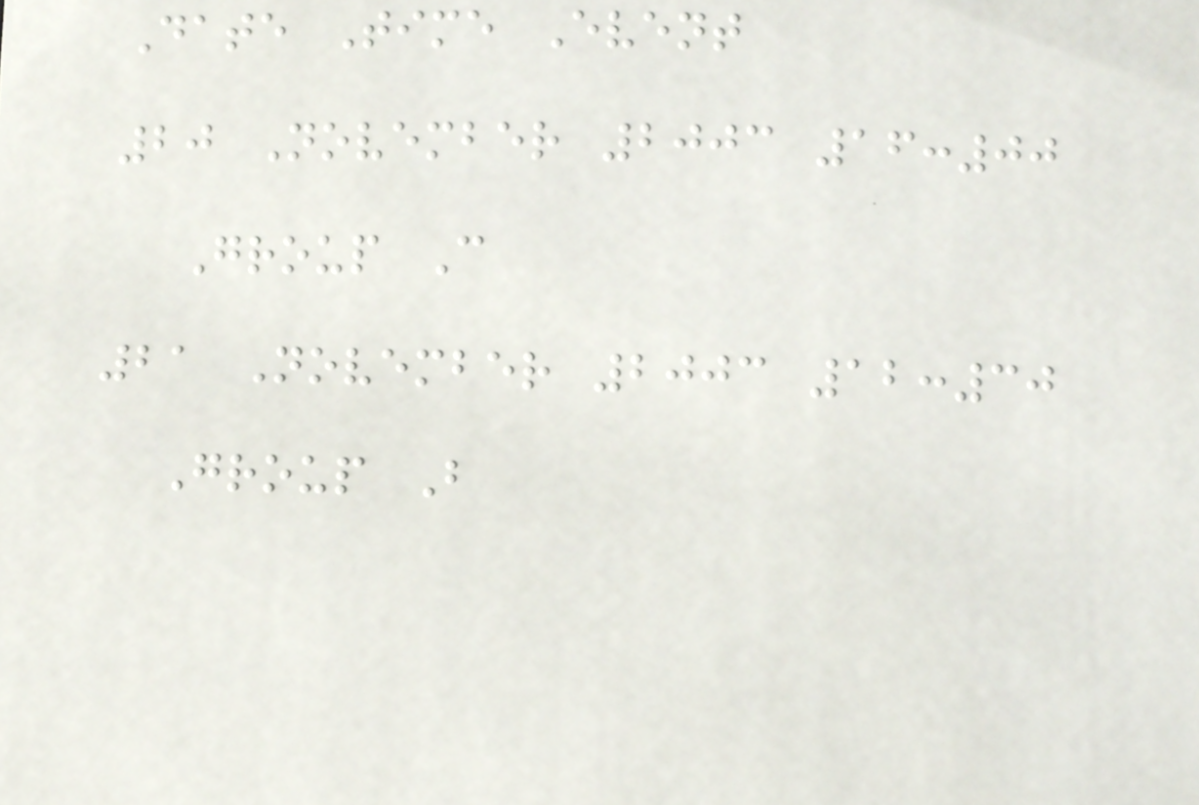Date Time Event
20 November 2003 16:00
Group C
21 November 2003 12:30
Group B
